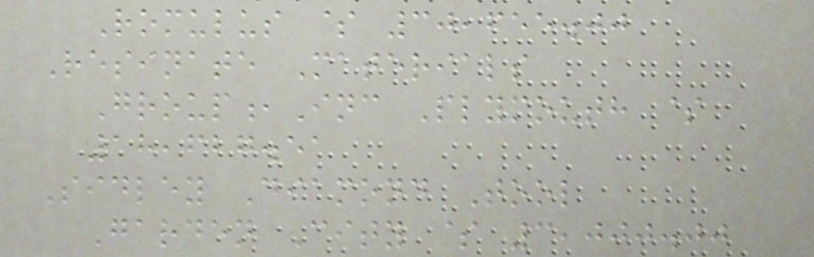Romulus $ 30,655.00
Resinate Materials
Group,Inc Plymouth $
18,627.51
Sidley Diamond Tool
Garden City $ 3,000.00
